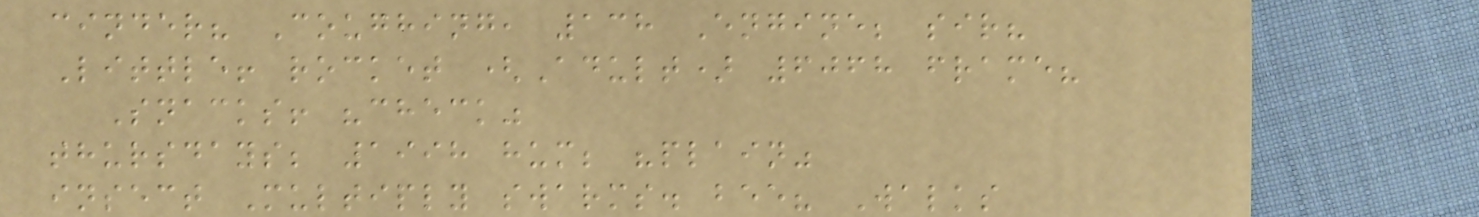cinder? Coughing, 138 Engine; sir?
Little! rocket (Adult) 6068 frame?
Snacks! "check"
thursdays; 1998 hum; "plain"
insect Multiply swarms. bee? Walks
